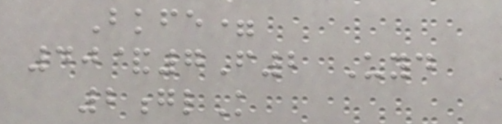Bkfe=
40&7F2 Uyd
2glK
